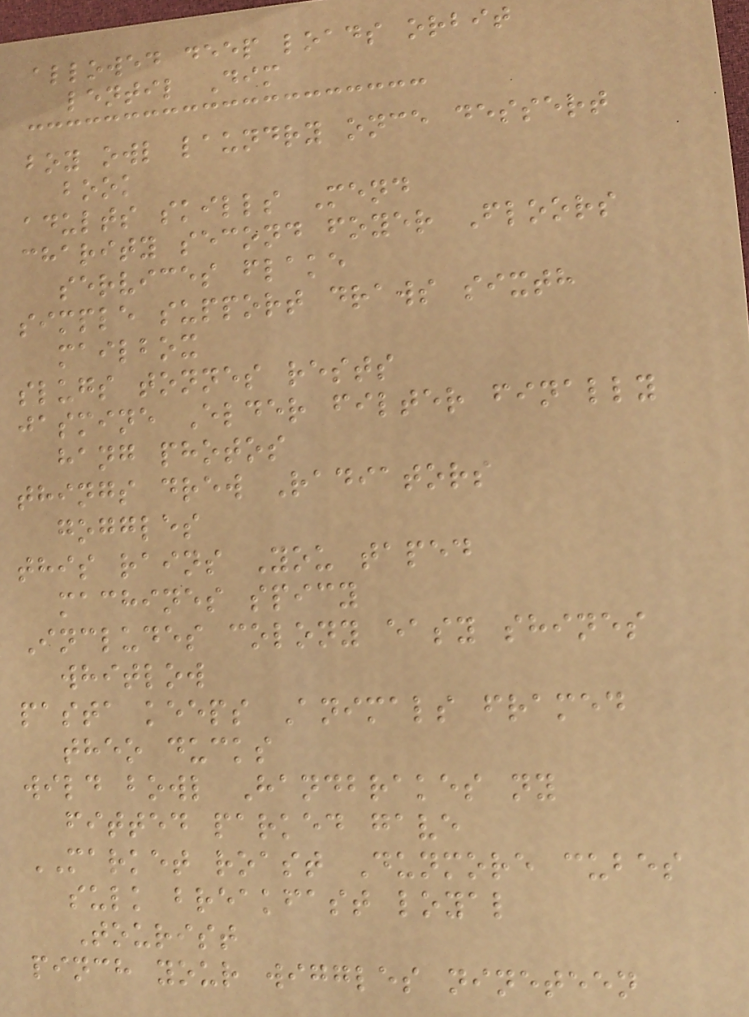allowed deep loads orbit
lentil Dim
boy owl laundry once dessert
book
adults skills Mend
charity second foyer Floors
services flake
simple support draws sixth
mailbox
slugs tonnes rests
jasmine Elder filter finally
hang photos
things drew Radiators
goggles
this rains You taped
machines spicy
Includes colony easy shines
whitlow
pasta keeps Animals framed
theo ducks
wild bowl Handbrakes ny
fitted parked gave
MARKET roast Dunmore cubes
sulk breakfast loyal
Tourist
pinch your wiggles nineteen
